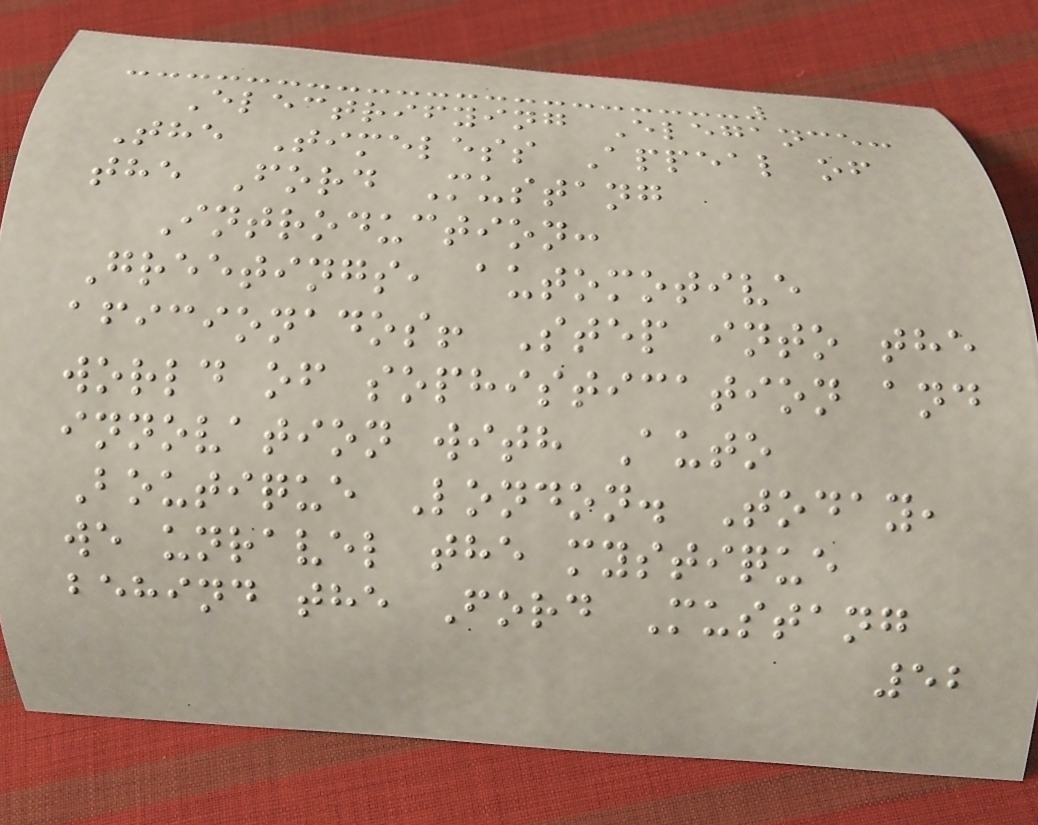Electrifying Elegance:
The Timeless Appeal of
the Ford Mustang
Introduction:
Greetings, automotive
aficionados! Step into the
world of sophistication and
innovation with Auto
Boutique London. Today,
we unravel the mystique
behind the Ford Mustang
52
